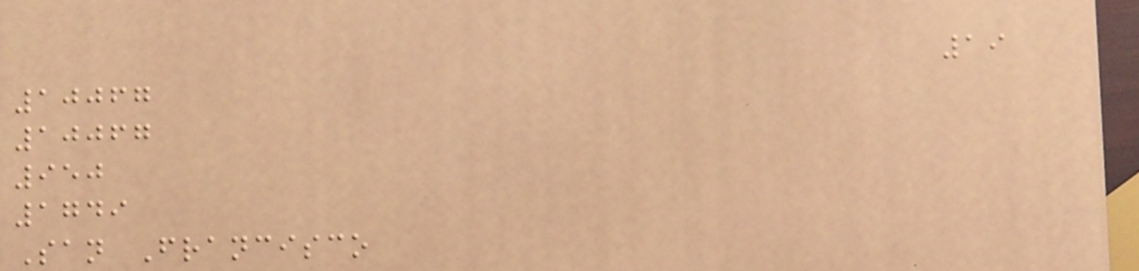19
10067
10067
950
1749
San Francisco
